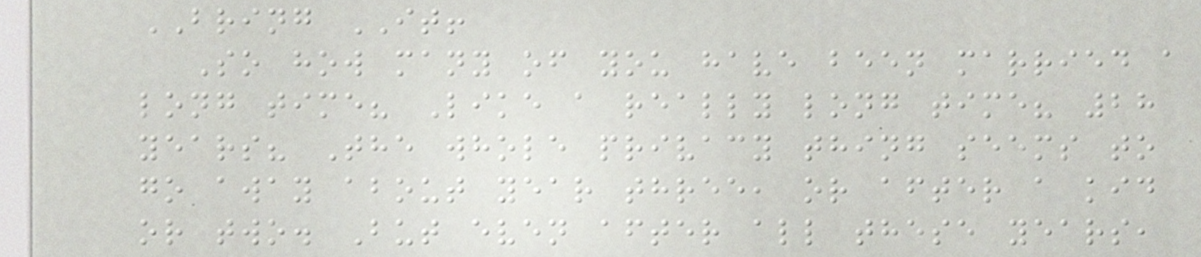BRING IT!
So how many of you have been married a
long time? Like a really long time? 28
years? The whole privacy thing seems to
go away about year three, or after a kid
or two. But even after all these years,
